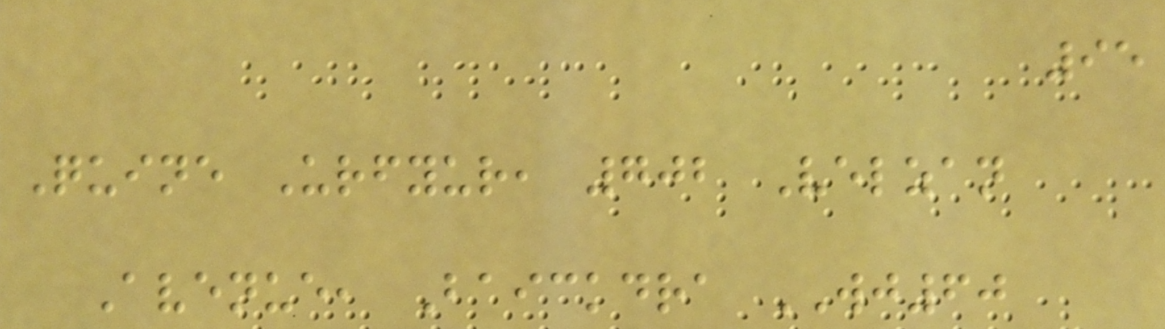95
Quine Urfyur, 702 Velzan
Avenue, Baickdra WJ60
